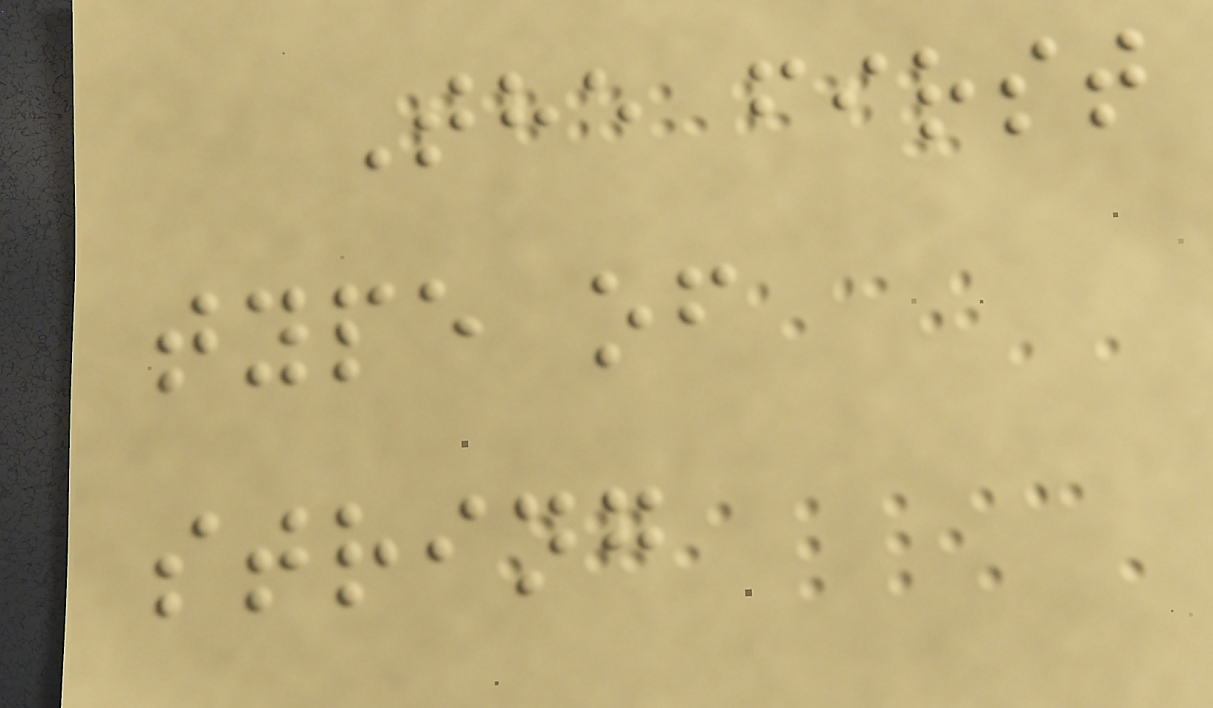The first
type of
string
